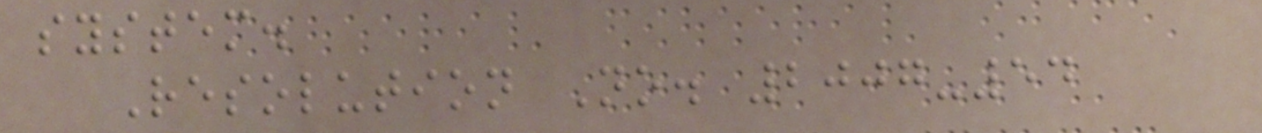system.
Resolution No. 2007-54
